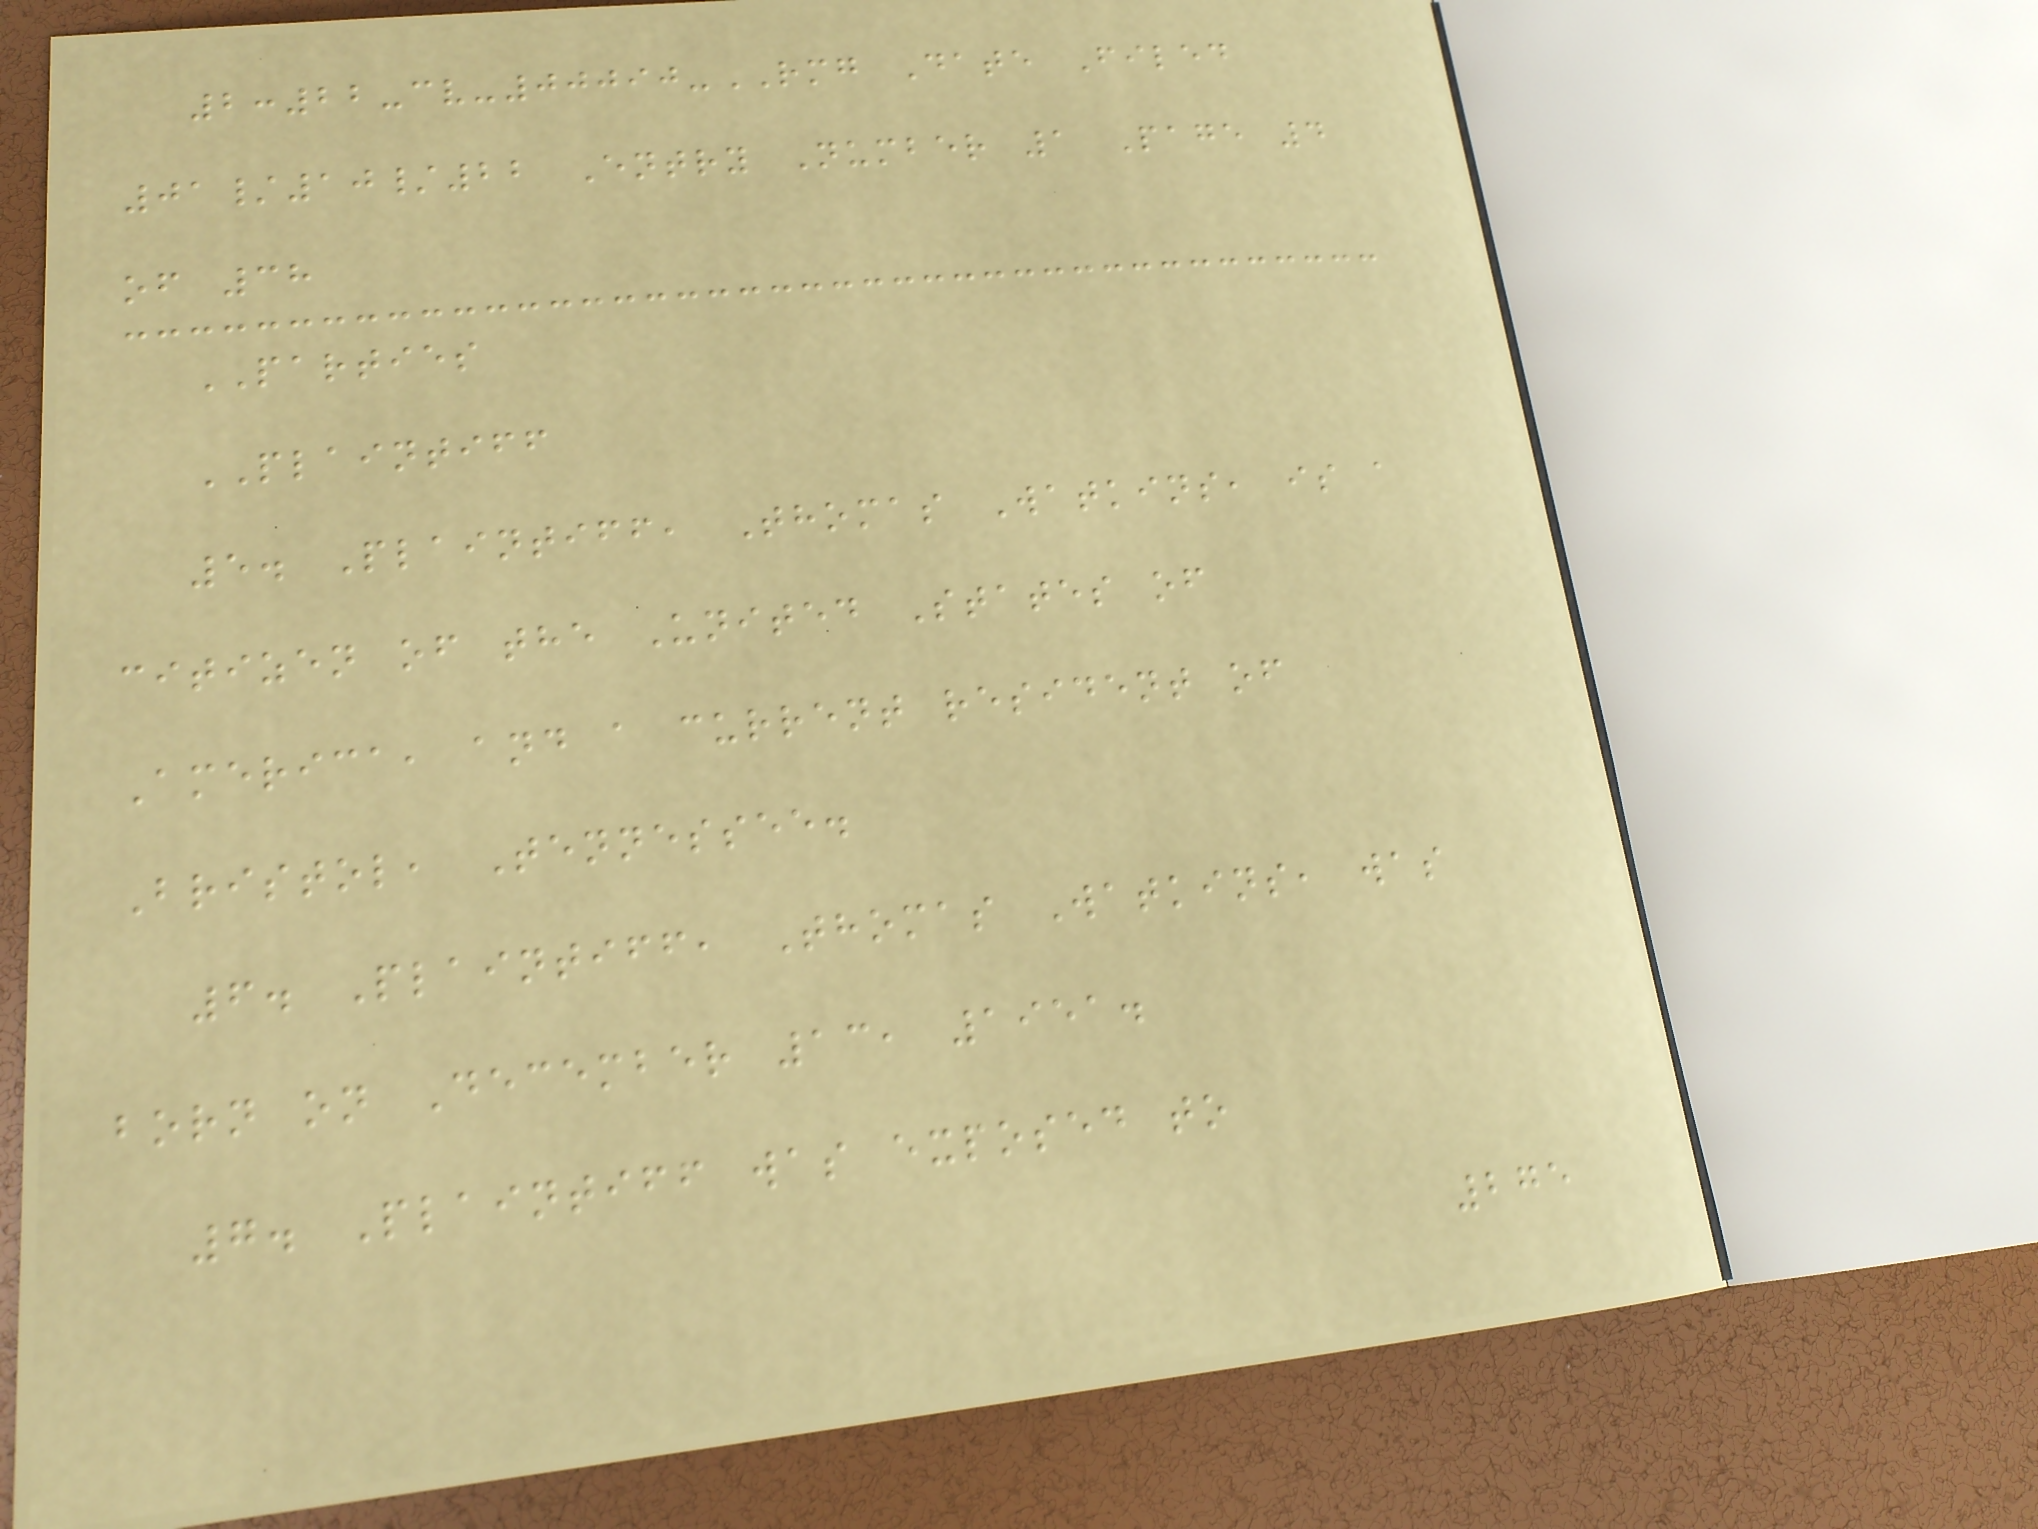2:22-cv-00090-RMG Date Filed
01/10/22 Entry Number 1 Page 4
of 38
PARTIES
PLAINTIFF
5. Plaintiff, Thomas Watkins, is a
citizen of the United States of
America, and a current resident of
Bristol, Tennessee.
6. Plaintiff, Thomas Watkins, was
born on December 13, 1951.
7. Plaintiff was exposed to
275
